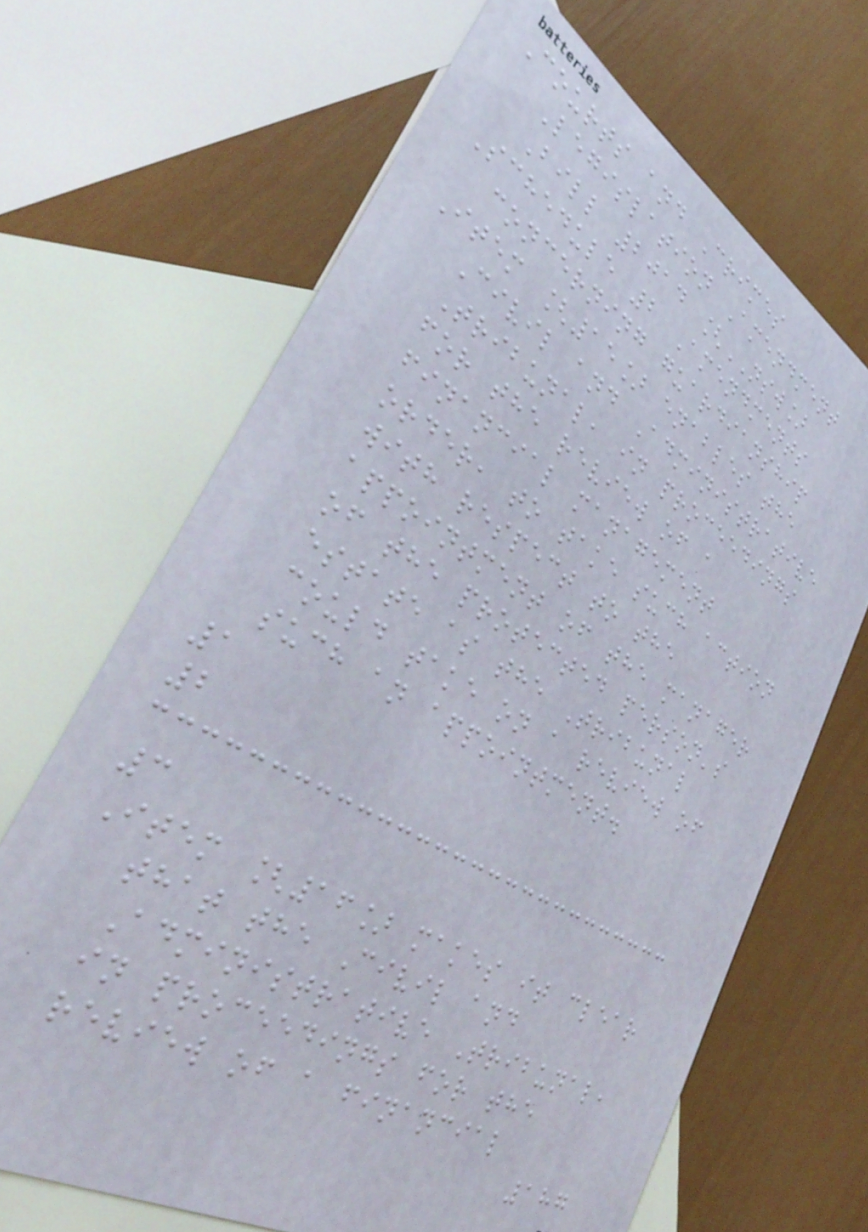Courts and Crimes
Legislation Amendment
Bill 2014 [NSW]
Schedule 2 Amendments
concerning guardianship
Item [15] enables the
Civil and Administrative
Tribunal, in proceedings
for the review of a
financial management
order, to take such action
with respect to the
appointment of the manager
of the protected person's
estate as the Tribunal
could take on a review of
such an appointment.
1
2
3
Item [16] makes it clear
that the Civil and
Administrative Tribunal,
in proceedings for the
review of a financial
187
